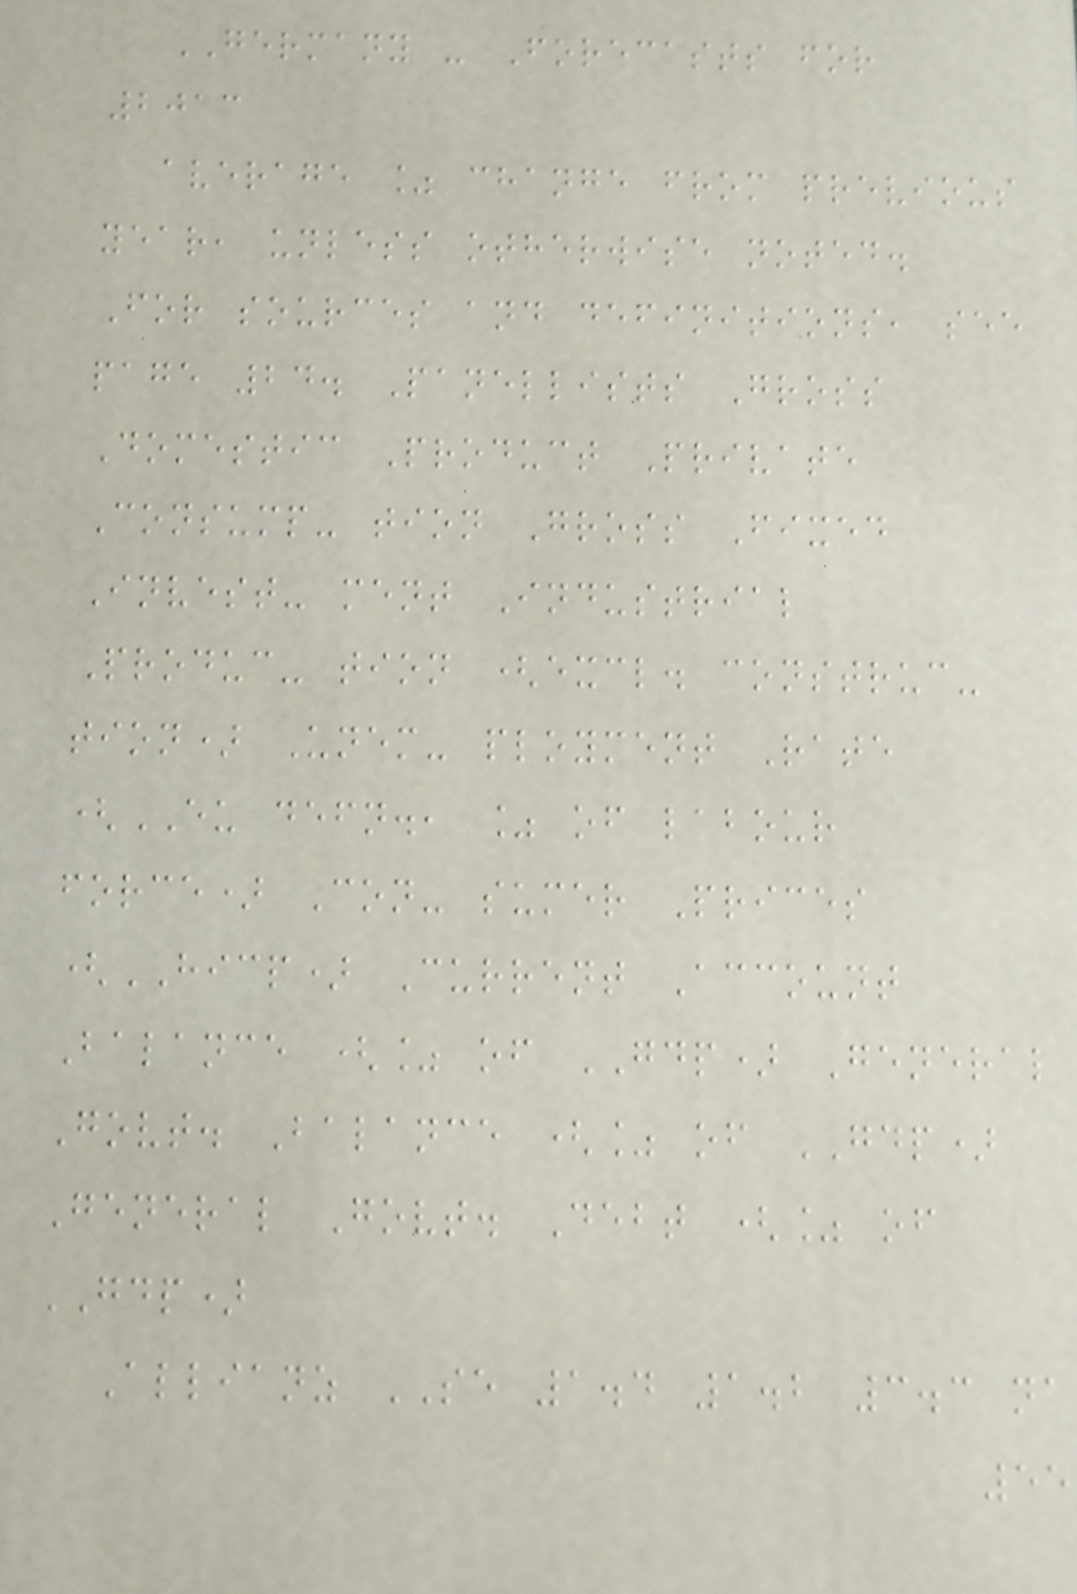GERMANY - Forecasts for
2013
average % change from previous
year, unless otherwise noted.
For sources and definitions, see
page 24. Panellists Gross
Domestic Product Private
Consump- tion Gross Fixed
Invest- ment Industrial
Produc- tion (excl. construc-
tion) Unem- ployment Rate
(EU defn., % of labour
force) Con- sumer Prices
(HICP) Current Account
Balance (% of GDP) General
Govt. Balance (% of GDP)
General Govt. Debt (% of
GDP)
Allianz SE 1.4 1.2 3.3 na
55
